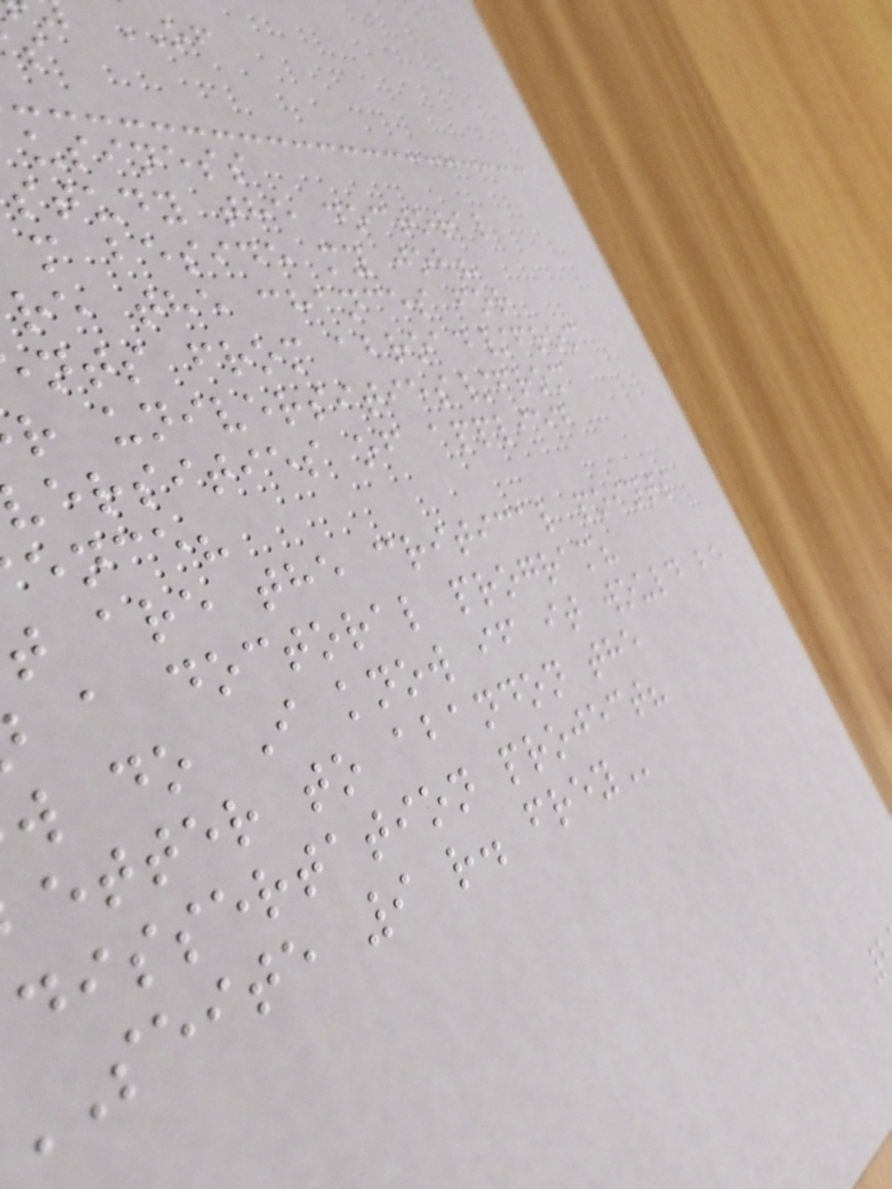usiness
study the doctoral
m beside my job?
re the chances for
nts from abroad/from
r universities/from
ersities of applied
ence?
t are the critical points
a doctoral program?
w do I know if it would be
etter to abandon the
dissertation project?
seite 9 r.
